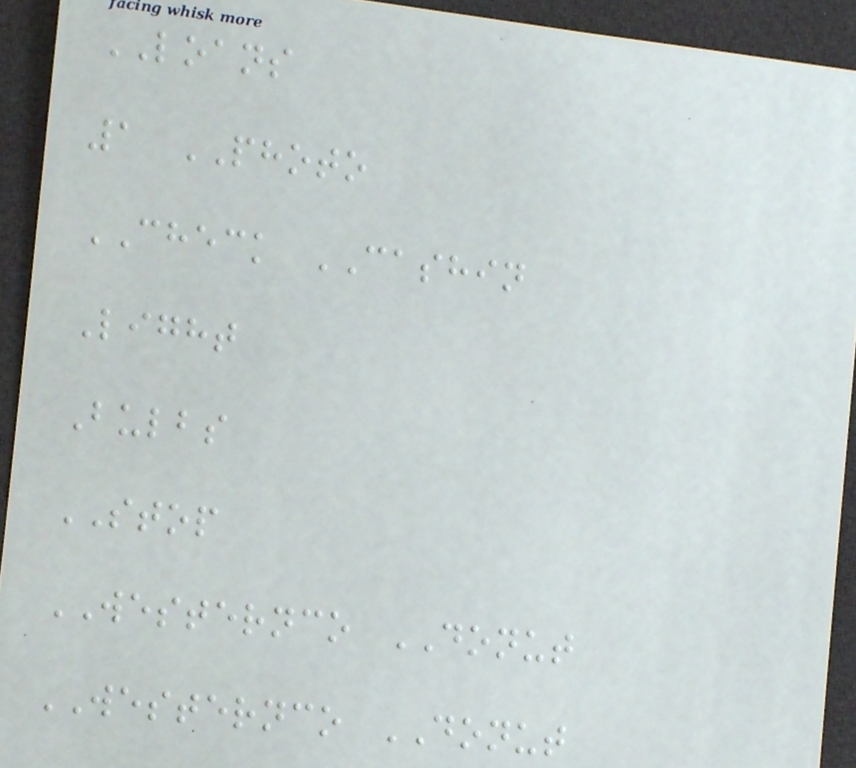LOANS
1 PHOTO
CHECK CASHIN
Light
Bulbs
STOP
WESTERNCO DONUT
WESTERNCO DONUT
